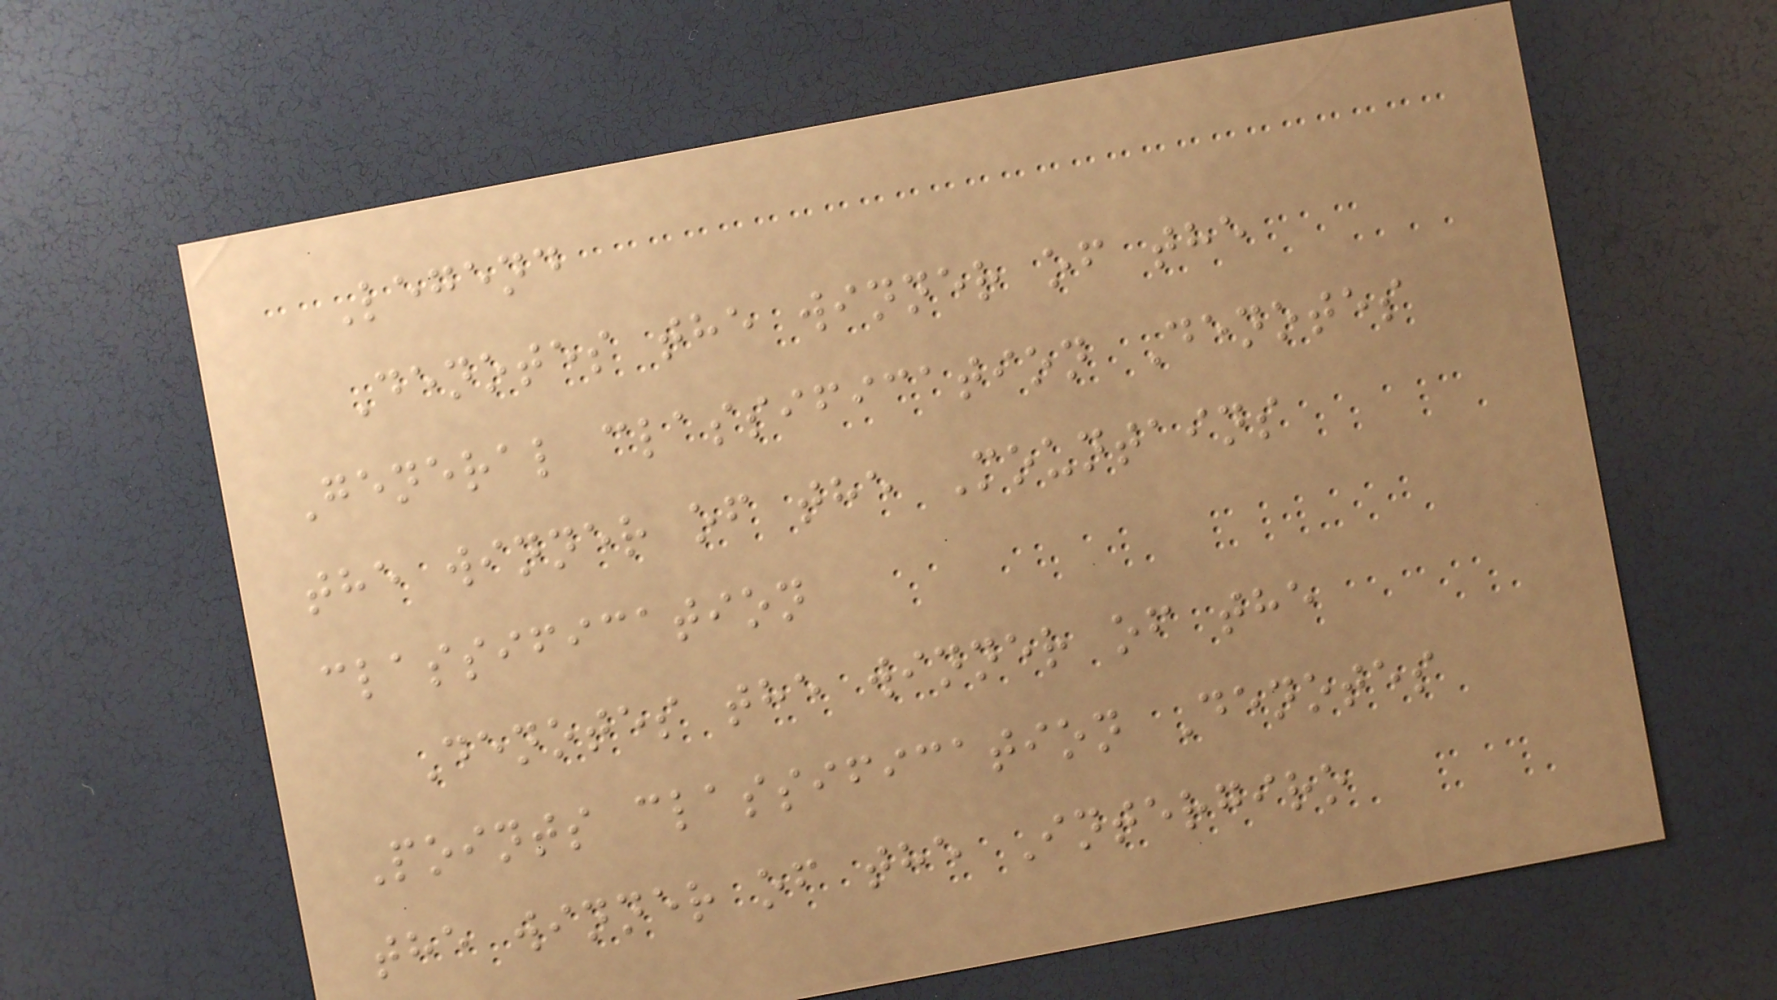Legend
Denotes the winner of the
General classification Denotes
the winner of the Mountains
classification
Denotes the winner of the
Points classification Denotes
the winner of the Intergiro
